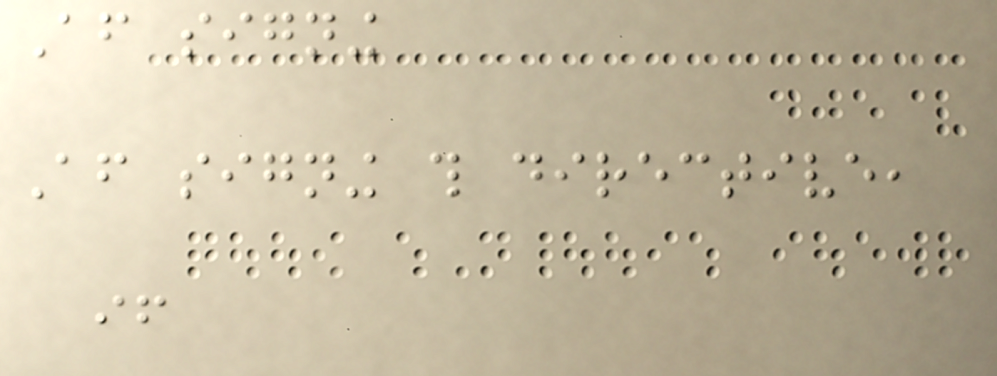After signing
After signing this directive,
if
